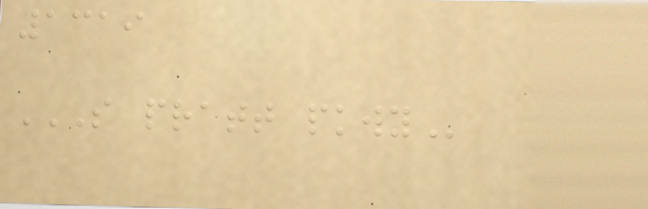1319
S PRATT PKWY
